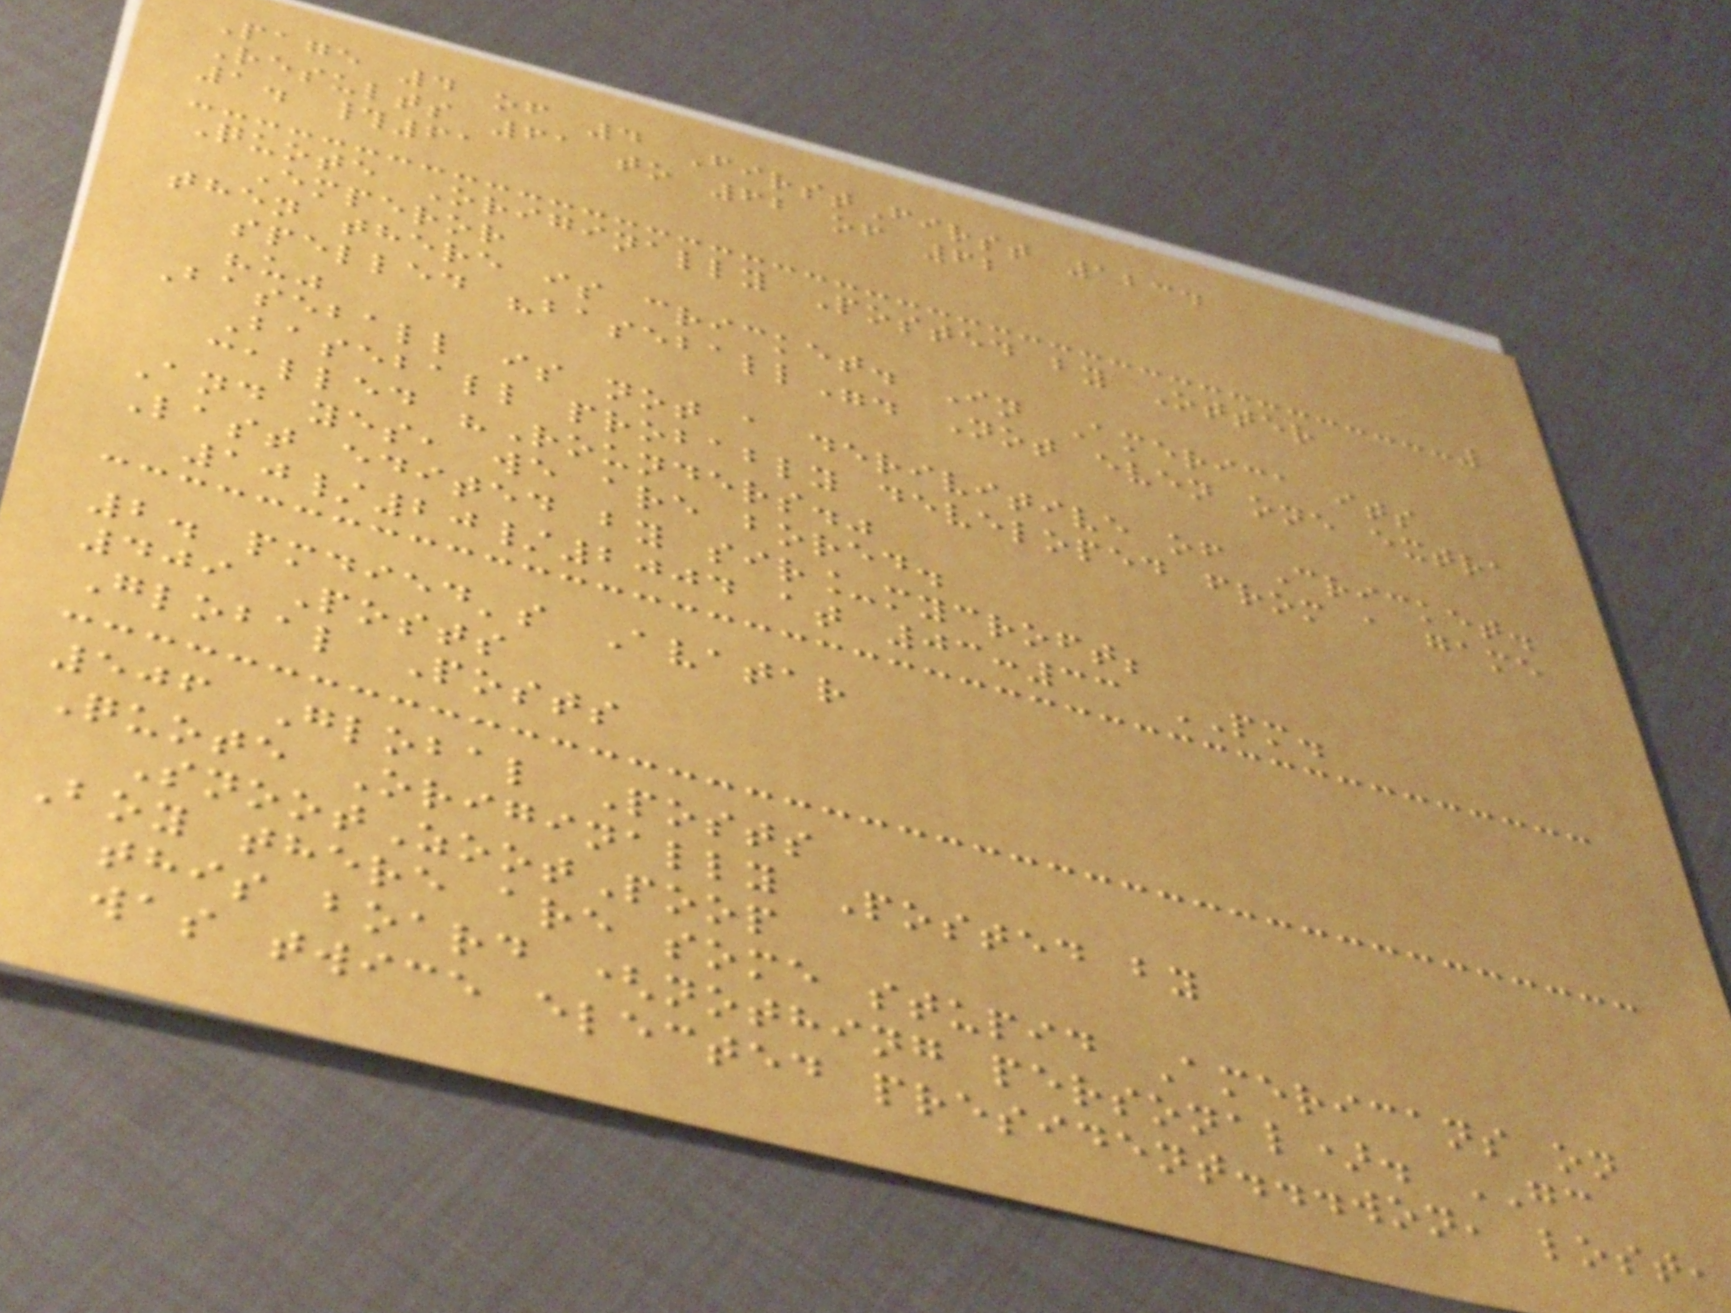Page 4 of 4 FirstFirst 1234
Results 61 to 62 of 62
1. #61
Quote Originally Posted by Otter
Emperor
then there is cricket. In America its
spelled "baseball". Not even one extra
"u"
Baseball is not a derivitive of Cricket.
Baseball probably developed from a game
called "Rounders."
And yes, we are bored.
Last edited by sir_mycroft;
10/20/2004 at 03:33 PM.
2. pmdied's Avatar
409 Posts
Global Posts
506 Global Posts
Quote Originally Posted by
SnootZootPoop
Boy there are some stupid Americans on
this board (nothing personal). GC
was twice elected president...won, lost,
